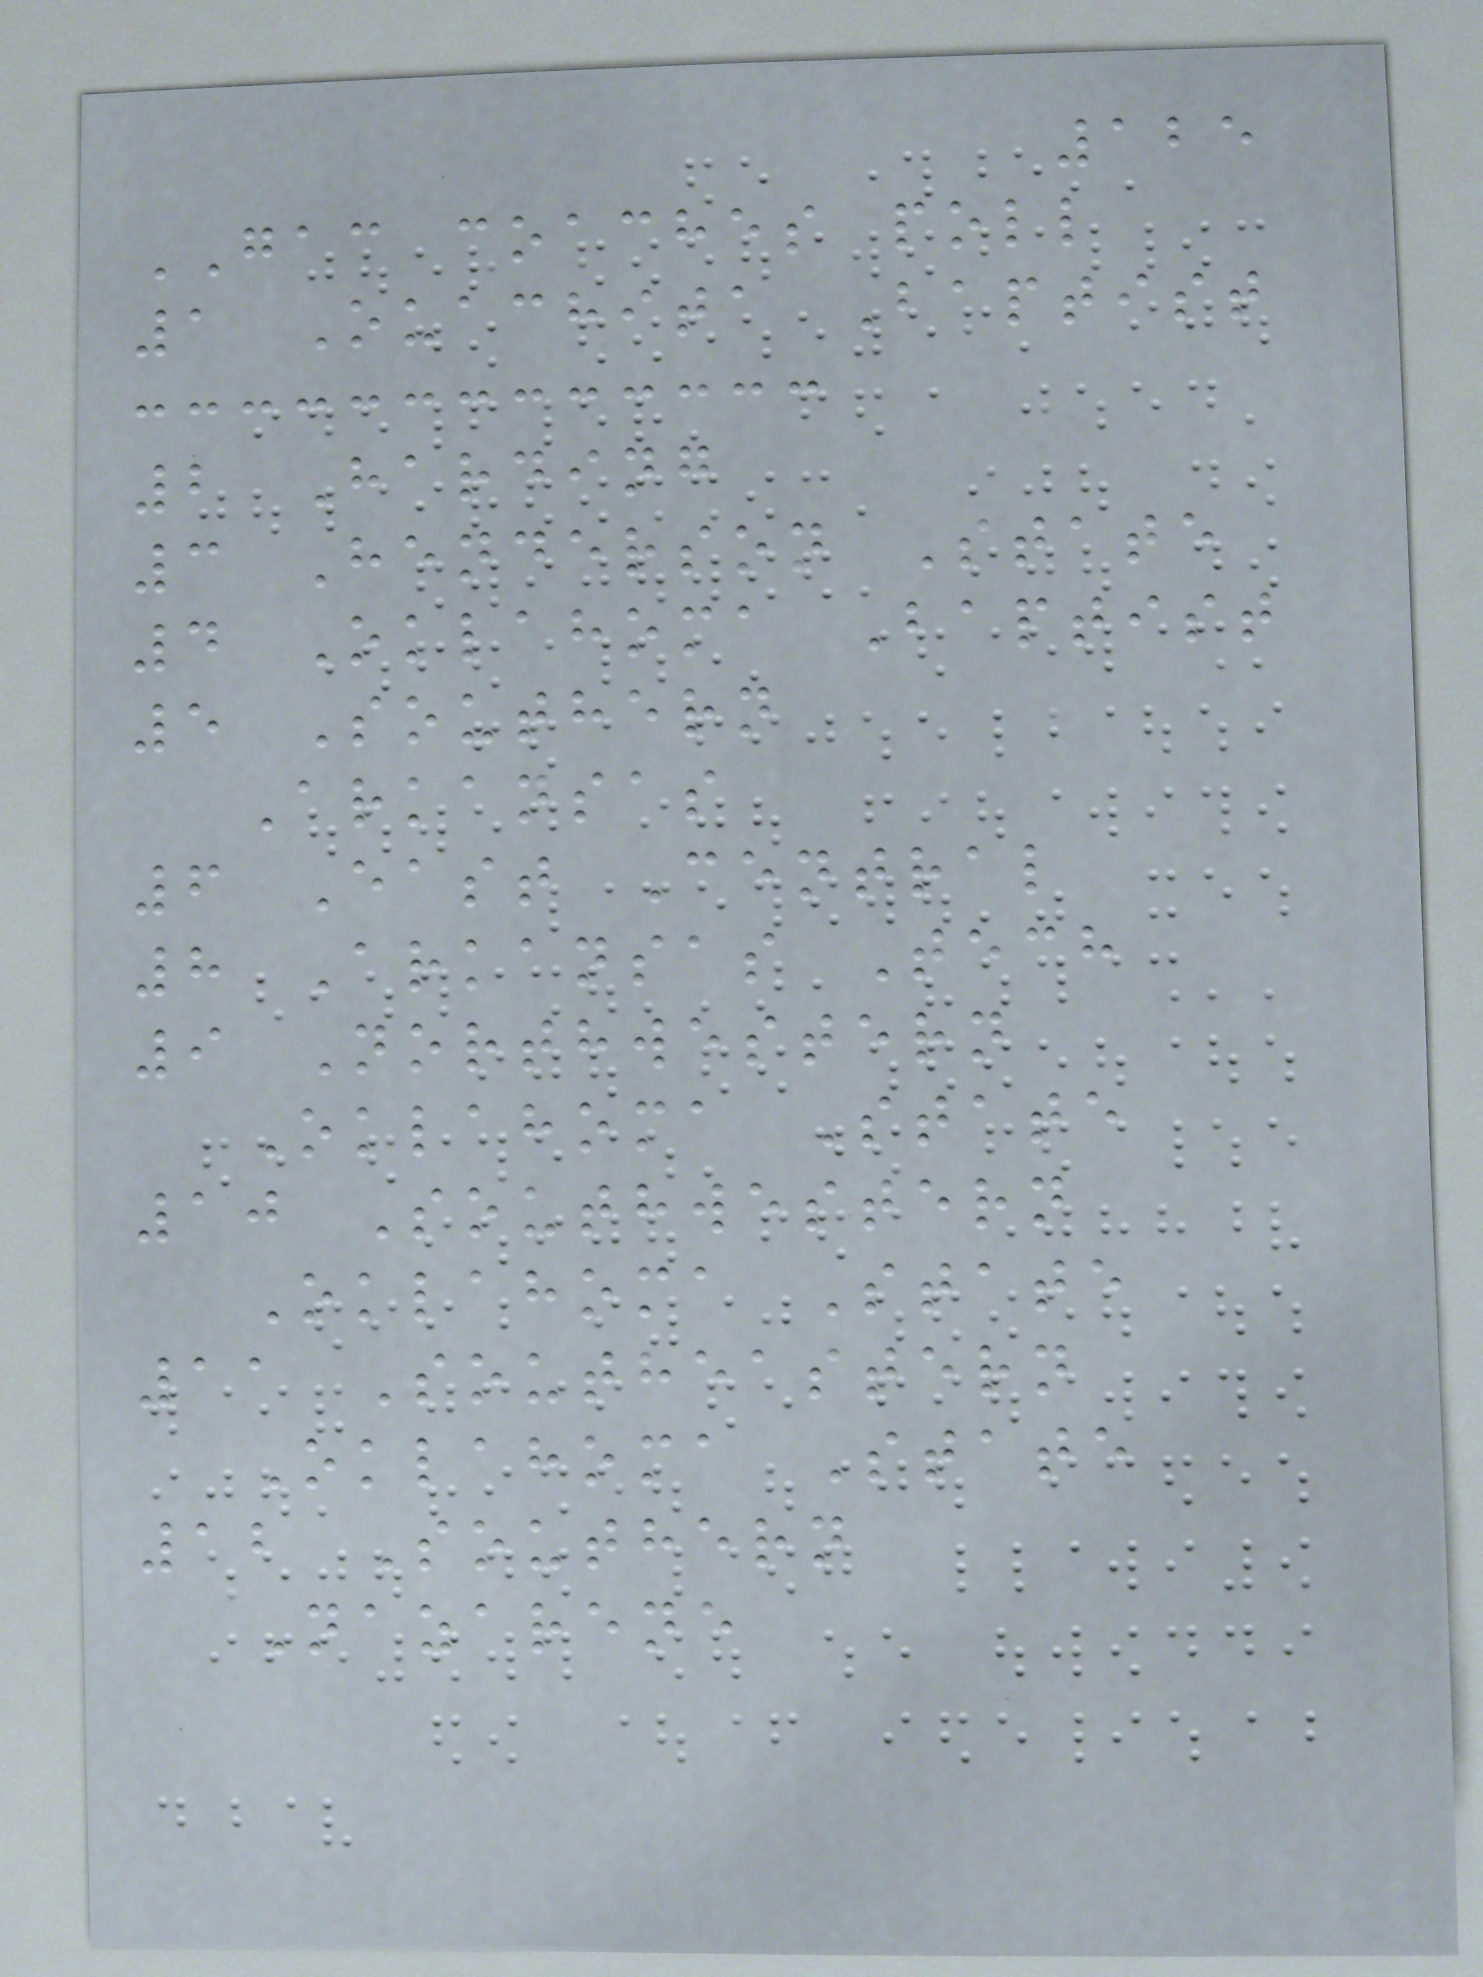125
GAC coaches poll
1 Ouachita Baptist
2 Harding
3 Henderson State
4 Oklahoma Baptist
5 Southern
Arkansas
6 East Central
8 Arkansas Tech
9 Northwestern
Oklahoma State
10 Southwestern
Oklahoma State
11 Southeastern
Oklahoma State
12 Southern
Nazarene
